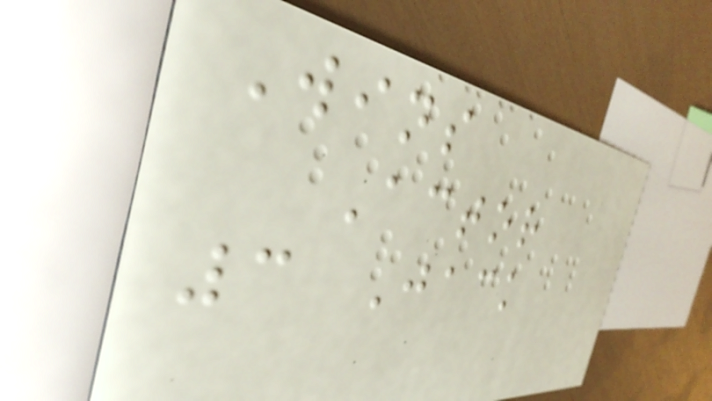Wins
Actor
3 Jack
